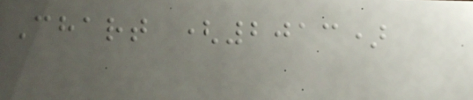Chart (2013)
